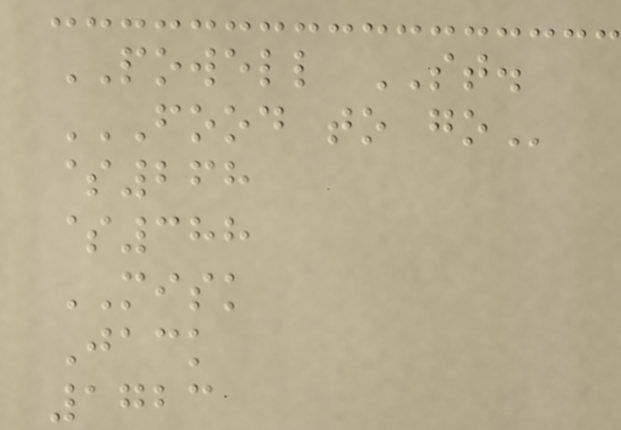POWELL ST.
FOOD TO GO
$268
$388
MISK
Jack
1723
